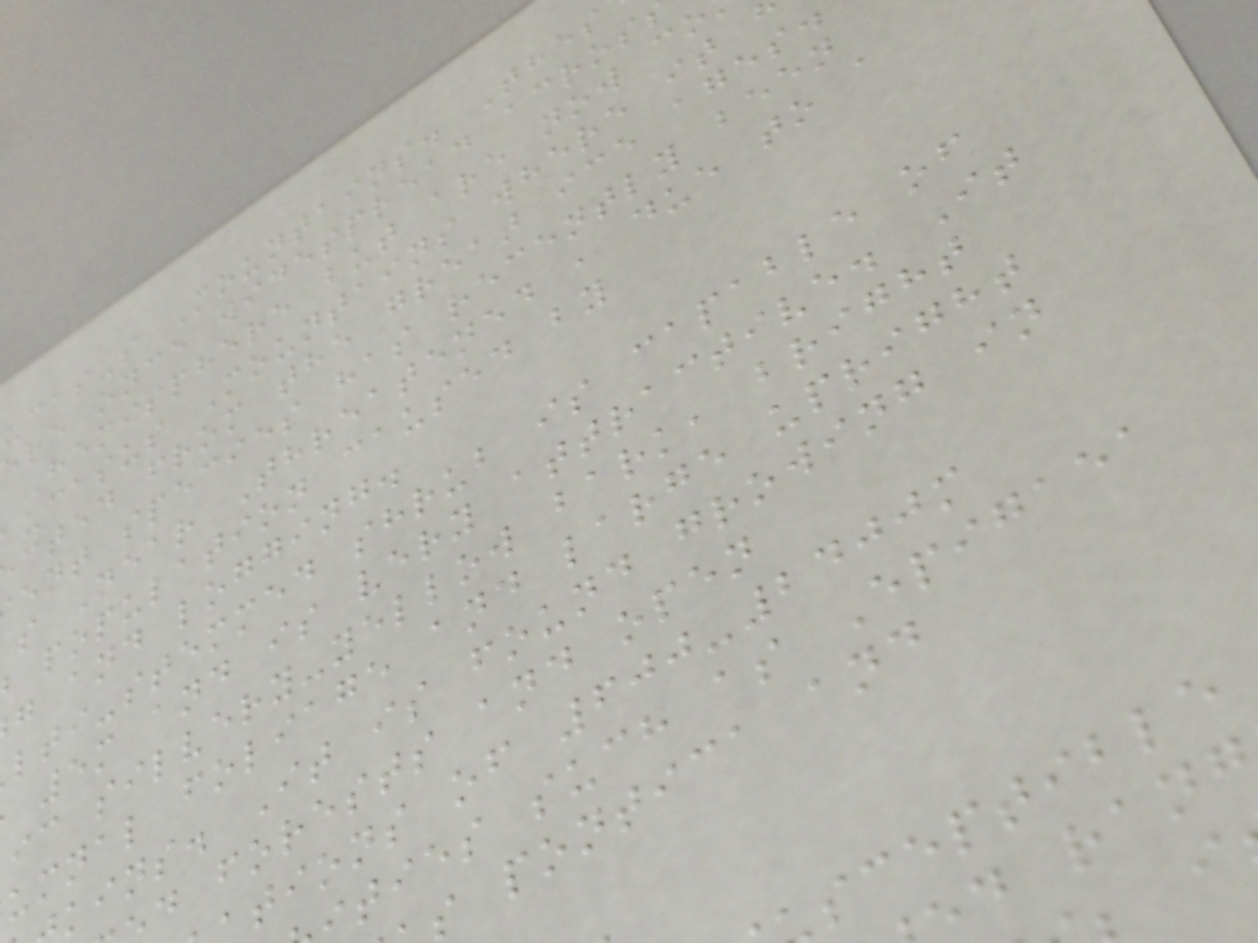ucasus Mountains. Thes
ere once widespread acros
Hemisphere but are now co
ucasus Mountains where it
cted from the great ice ages.
ent species has recently been
s Near Threatened , due to a
population caused by
g and logging.
lti-stemmed shrub is capable of
5m and is very attractive. It
ic silvery-yellow bark, bright
umnal foliage and large upright
kins. It is found growing in
d forests and open
tions of 600-2400m
ties such as Epigaea
s pontica and
